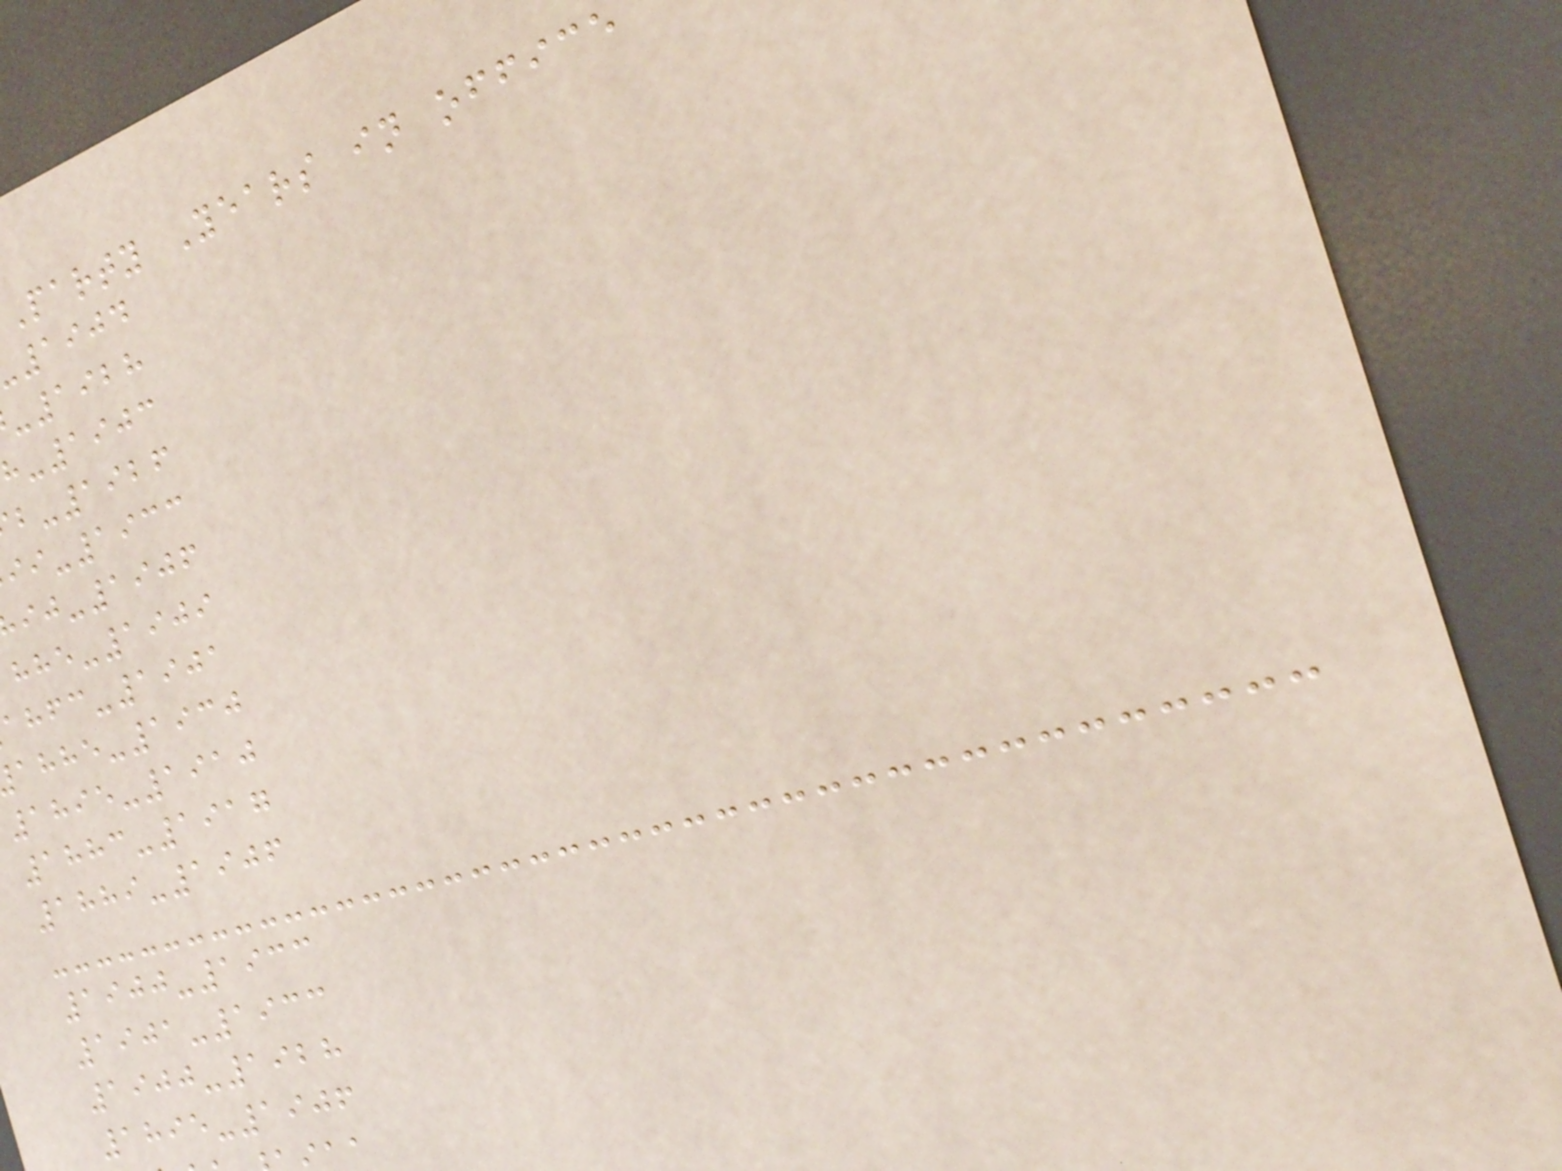Party Years in office
1904
-1928
-1903
-1926
-1933
-1906
-1909
-1901
-1930
1895-1910
1883-1917
1889-1906
1900-1933
1901-1933
1900-1928
1895-1906
